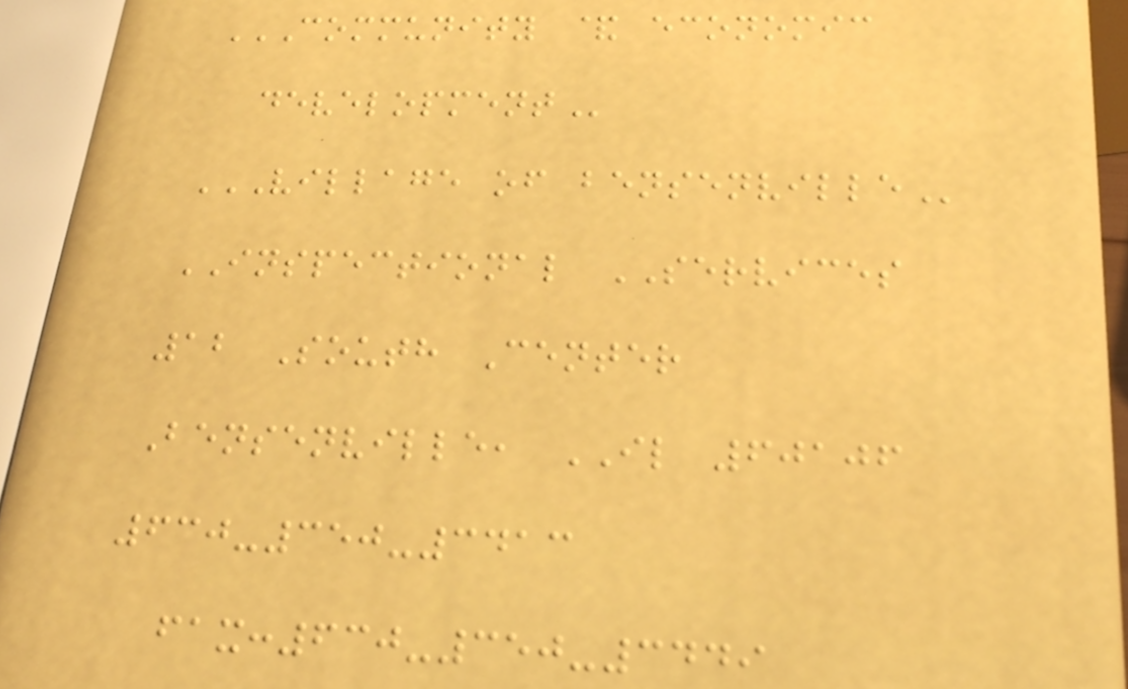COMMUNITY & ECONOMIC
DEVELOPMENT
VILLAGE OF BENSENVILLE
INSPECTIONAL SERVICES
12 South Center
Bensenville, IL 60106
630-350-3413
fax:630-350-3449
